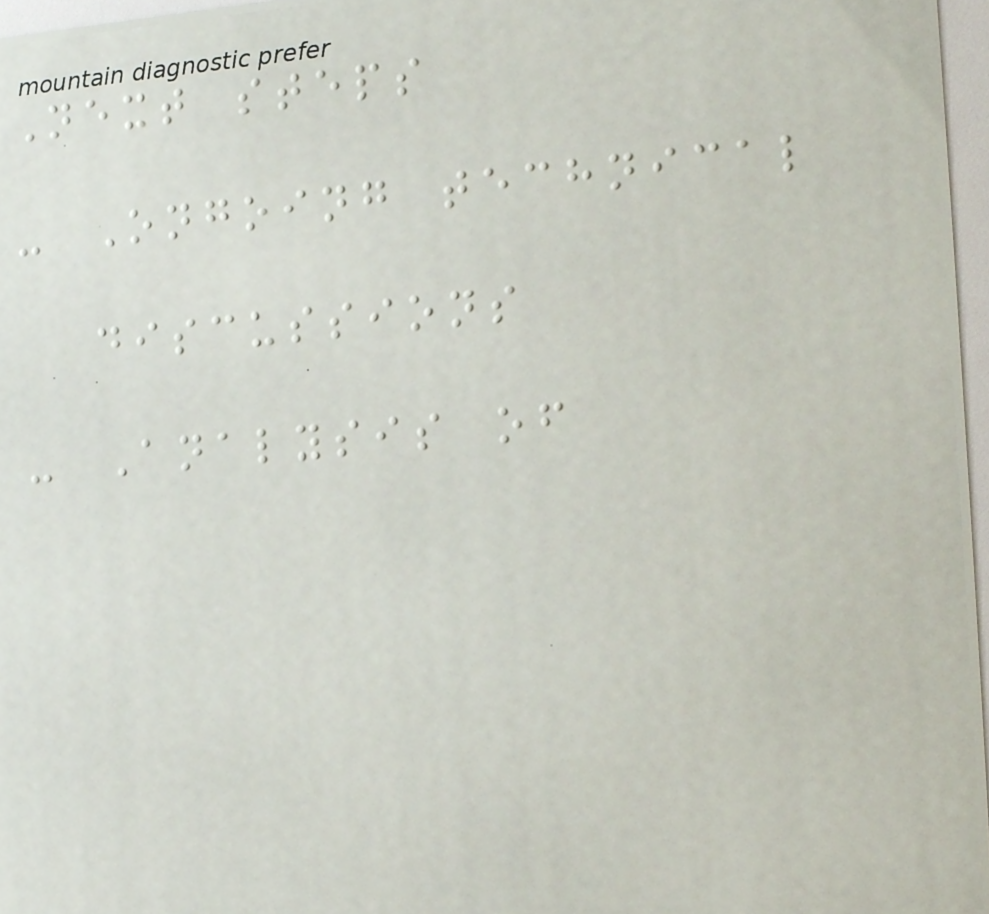Next steps
- Ongoing technical
discussions
- Analysis of
